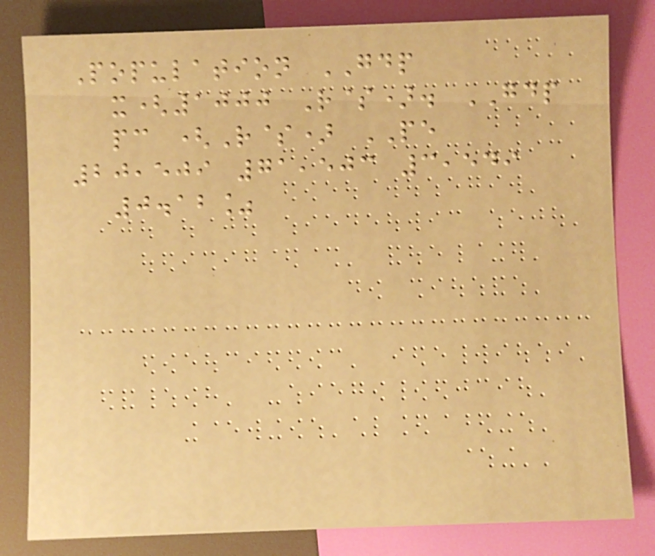Population GDP
x(1000 R$). GDP
pc (R$) PE
20,509 71,503 3,549
0.12%
